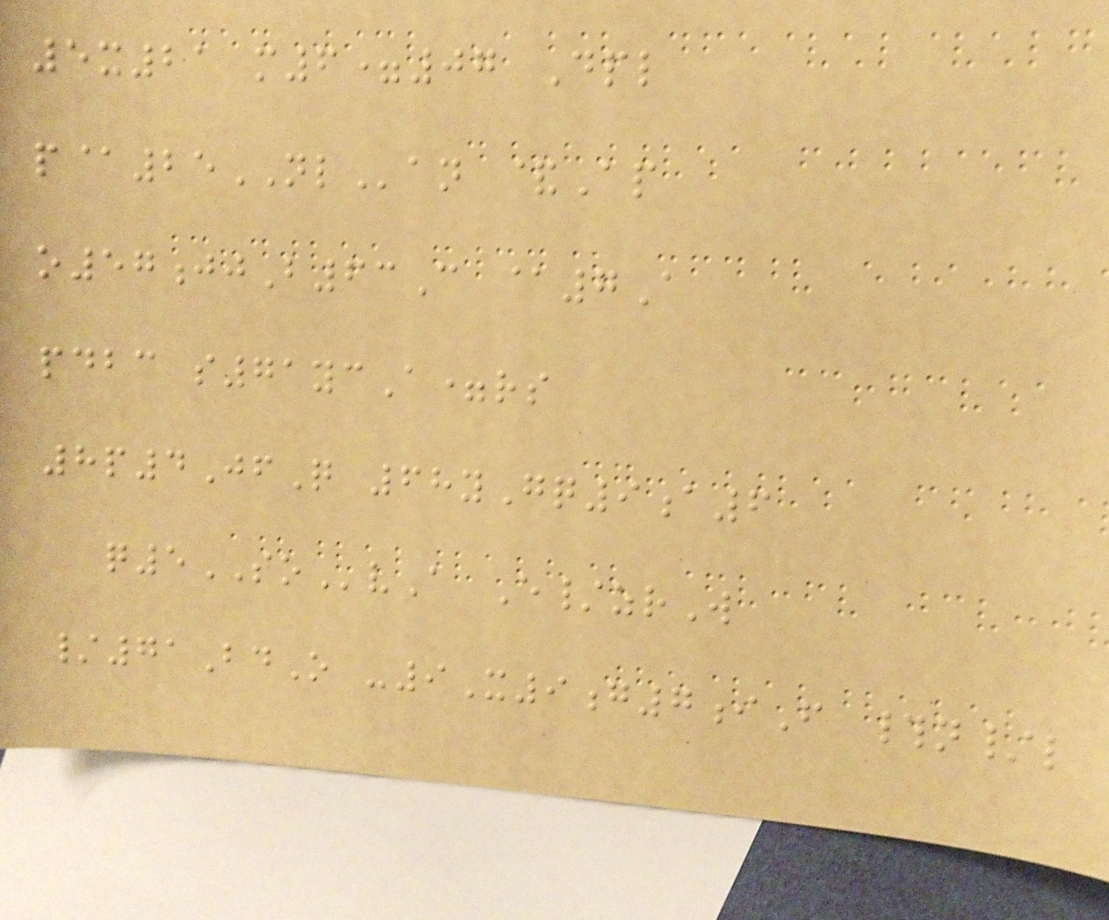5x21 m6=07 Dpl
p@25NLan &Ap
o57jjB63C @7A
pdbc s71ycA=rs
8p4JfQ 68yGq9a6
q5SOvA E/zrW
/71BdO -9X9g7iF #n/l
